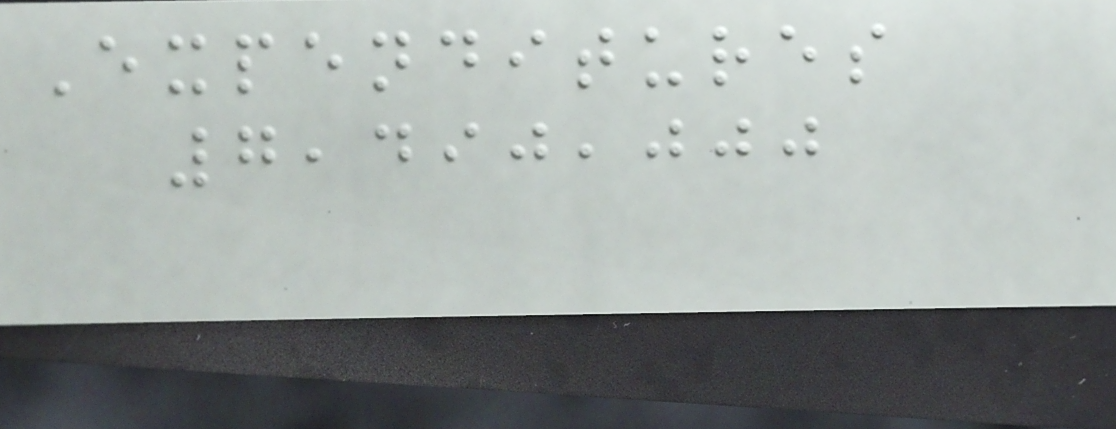Expenditures
7,490,000
